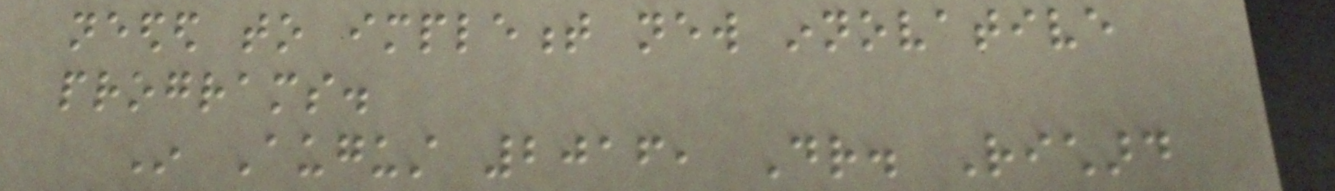needed to implement new innovative
programs.
In August 2016, Dr. Richard
